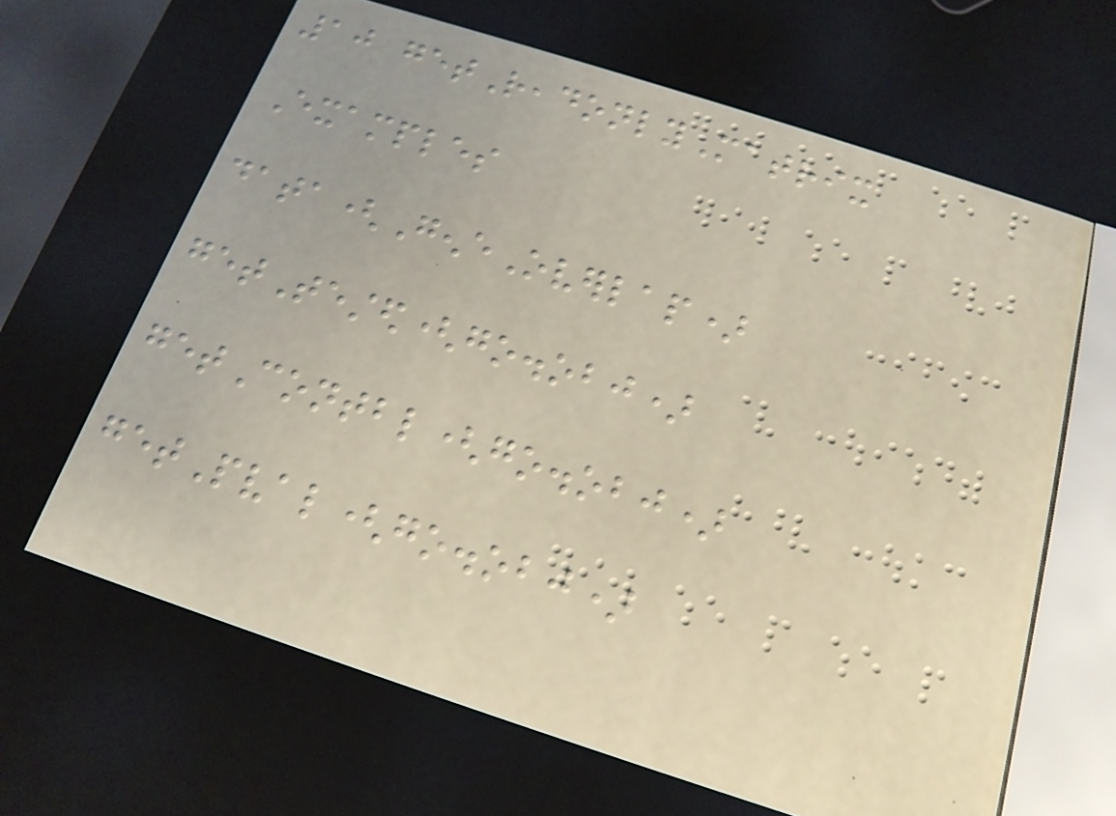10 getReadonlyMatrix
Examples
data(GeneOverlap)
getTested(go.obj)
getContbl(go.obj)
getPval(go.obj)
